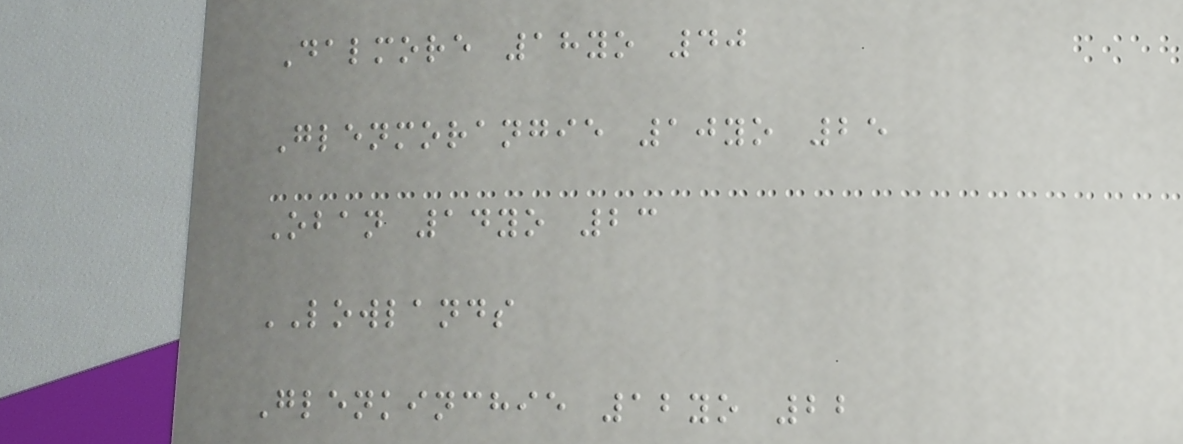Dalmore 18yo 40
Glenmorangie 10yo 25
Oban 14yo 23
LOWLANDS
Glenkinchie 12yo 22
